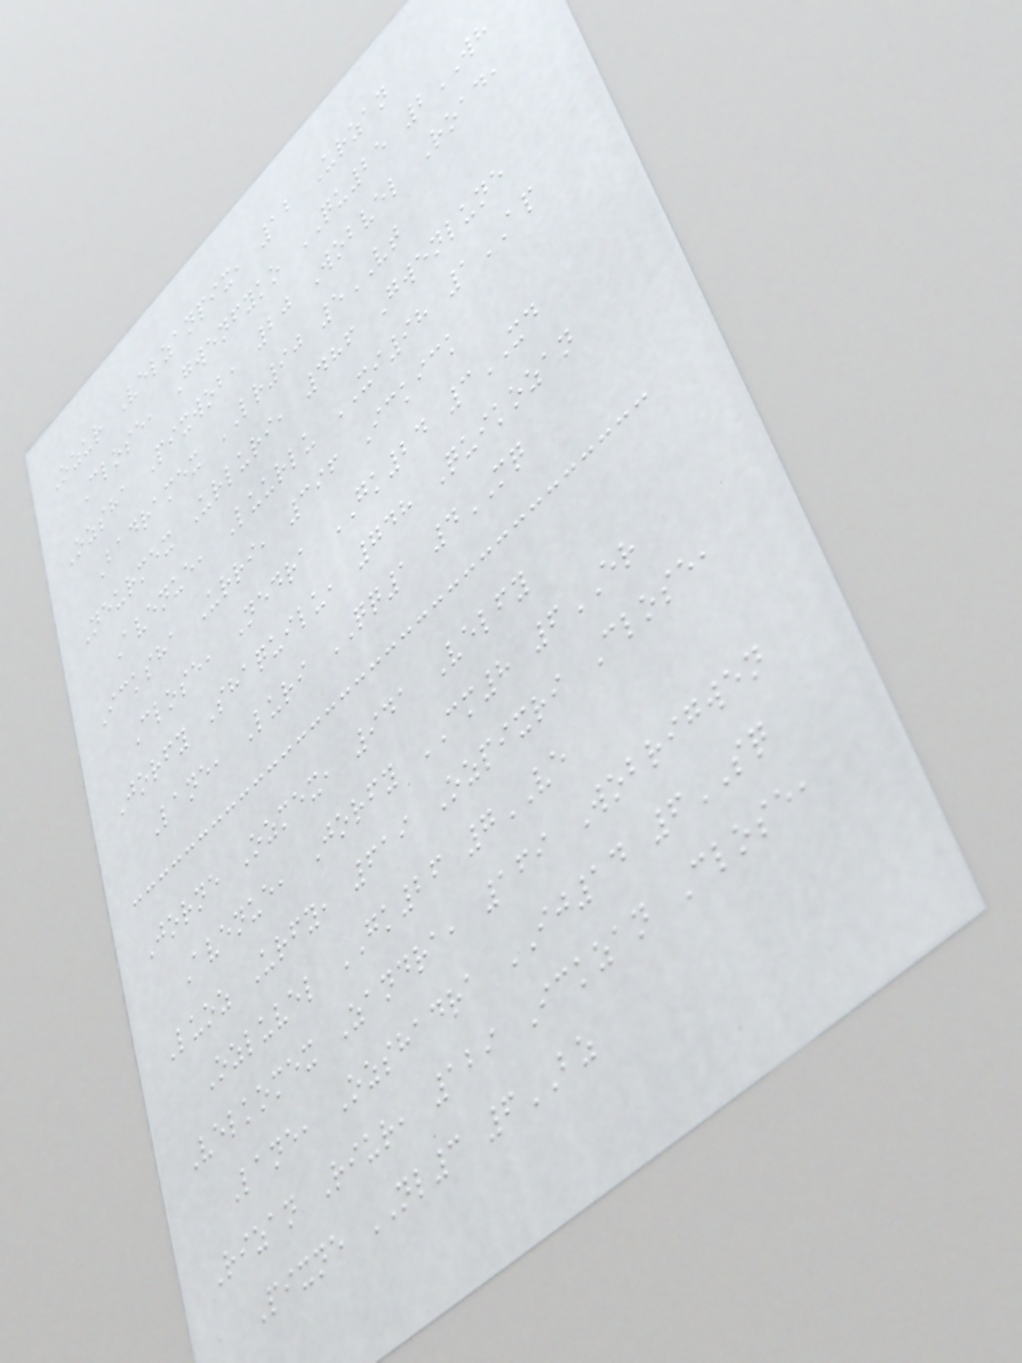Ozur Velzanpix, 12 Urzan
Close, Gwenfyko QU25 2WH
Ozsha Pixwob, 20 Wobvel Road,
Badramex LR90 5VT
Neurmex Urluri, 486 Gwenlune
Avenue, Luurlu XI98 1AP
Icksha Urri, 396 Ickick
Close, Nedra GK24 3XD
Jorfy Shaquilu, 748 Quikozan
Lane, Luri QQ1 4MQ
Jorne Ozmex, 941 Velfy
Avenue, Jorfy CM8 6ER
Luoz Urfy, 619 Ozpixri Close,
Ozluvel GK26 7VE
Velkomex Zandra, 169 Wobrigwen
Lane, Ozshadra IJ14 6SQ
Rizan Riur, 129 Ickzan Close,
Pixne NL3 6BZ
